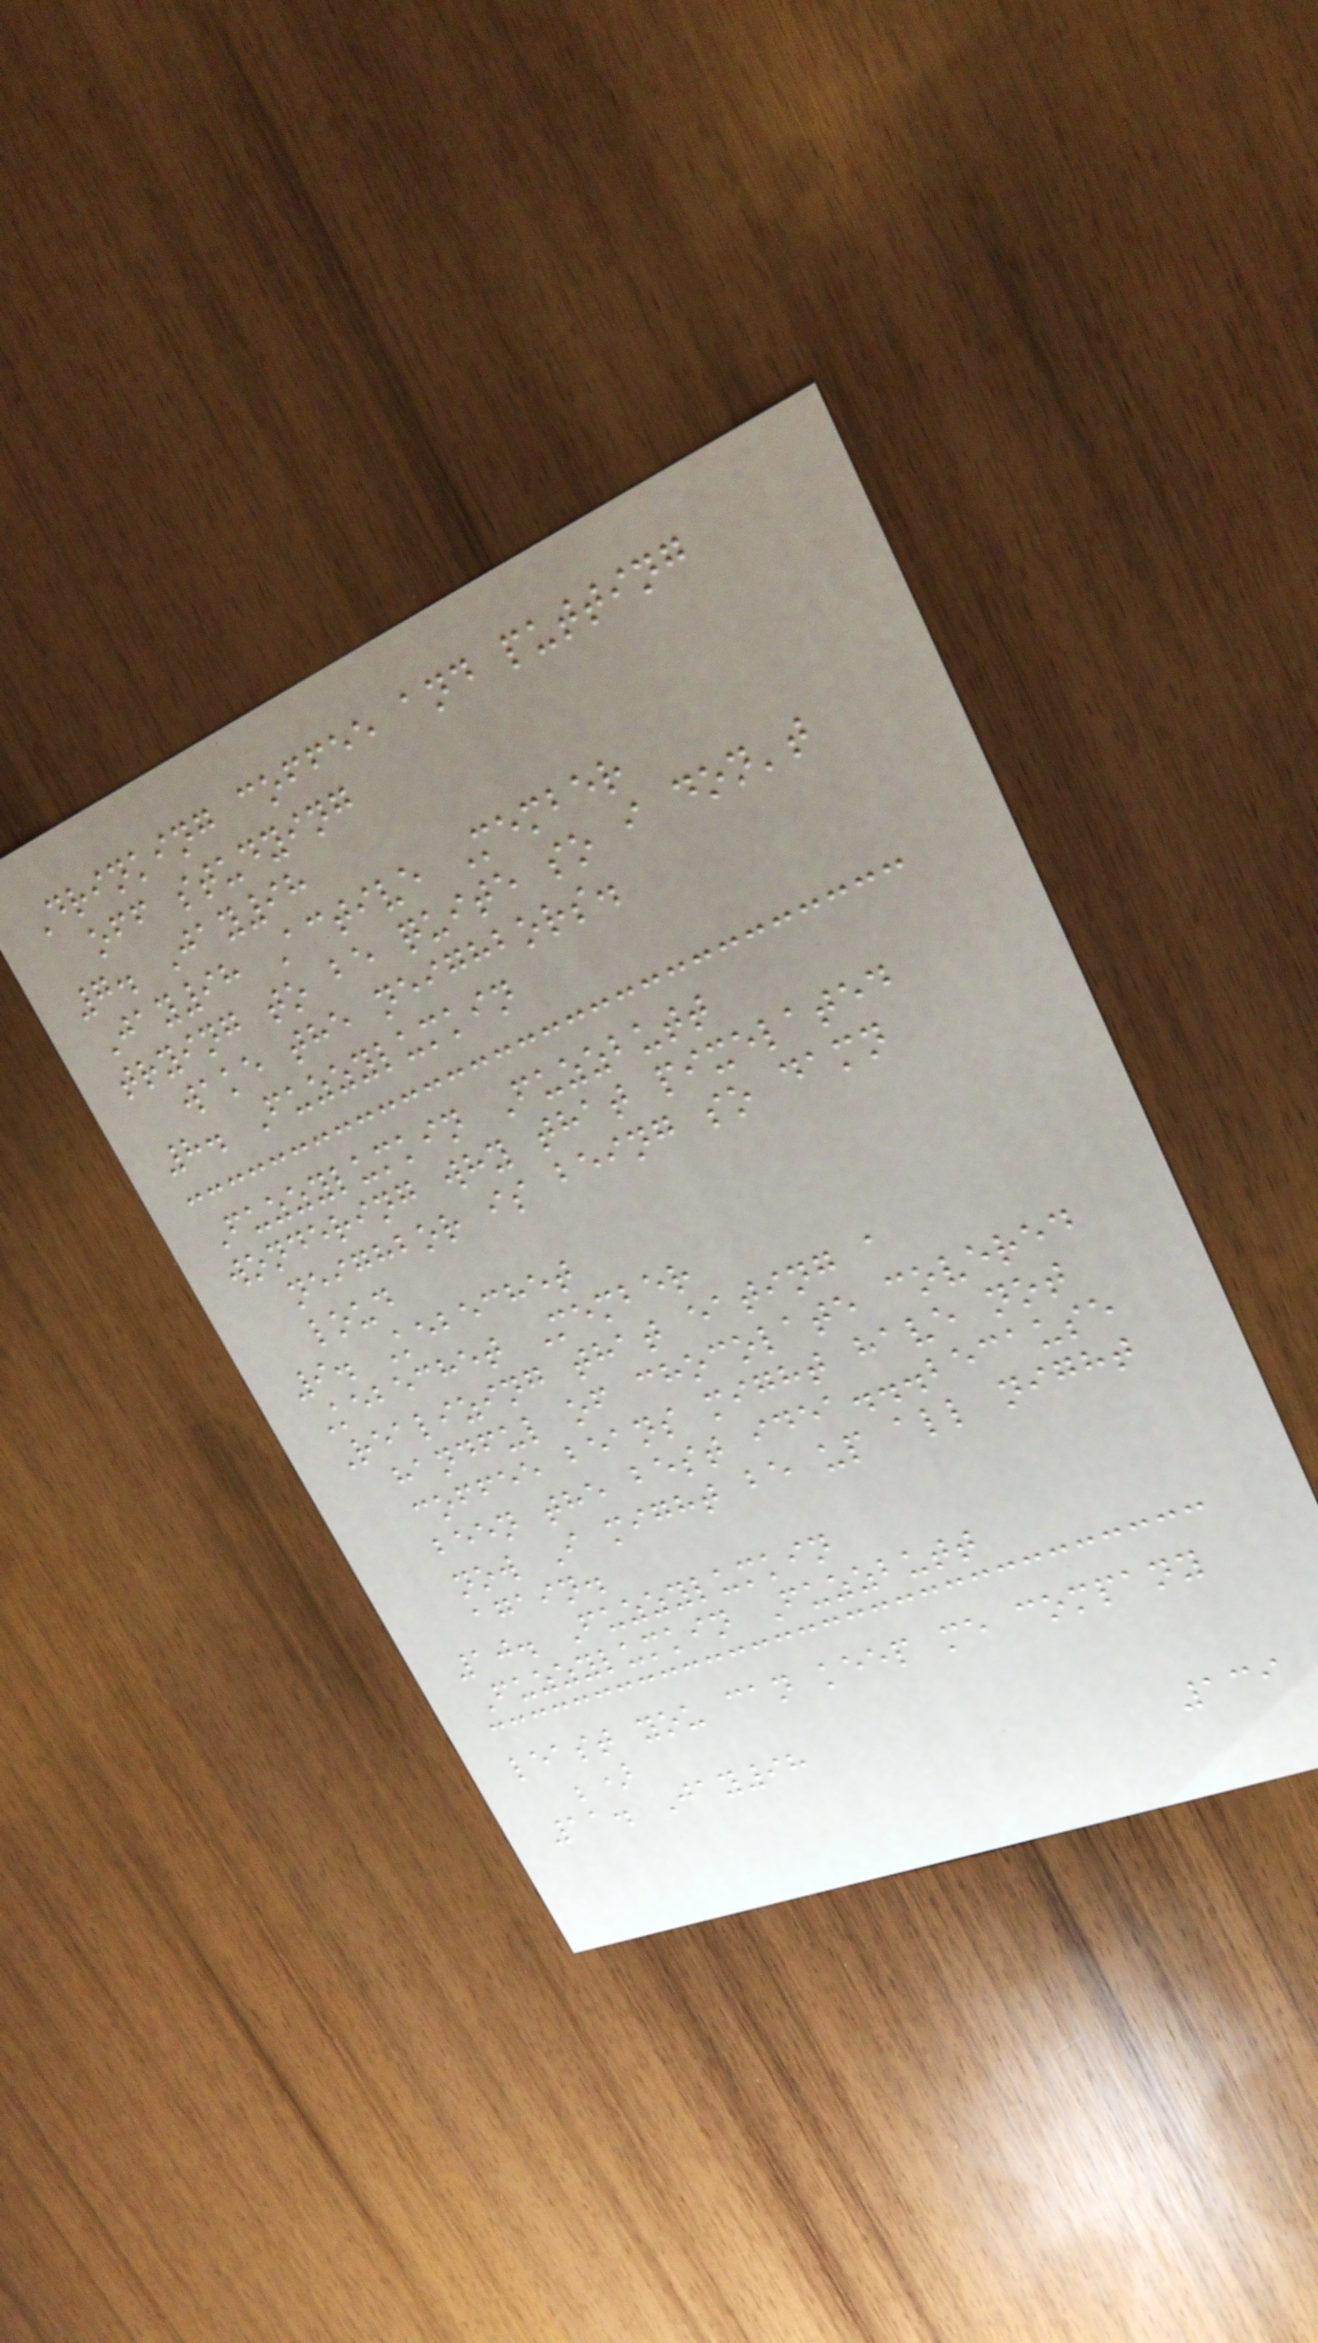Drinking coffee and putting
off studying
7. Jay98
Jay98 Active Member
trying to be quite so i don't
wake the neighbors.
8. Fuzzylumkin
Fuzzylumkin Fuzzbutt
wondering why that pixelated
neighbor is being so damn
loud
9. Kebechet
Kebechet Member
Realizing that eating a
handful of chocolate covered
coffee beans might have not
been the best idea...because
now I might be up all night
again.
10. Fuzzylumkin
Fuzzylumkin Fuzzbutt
least you can keep me company
;)
11. Jay98
139
